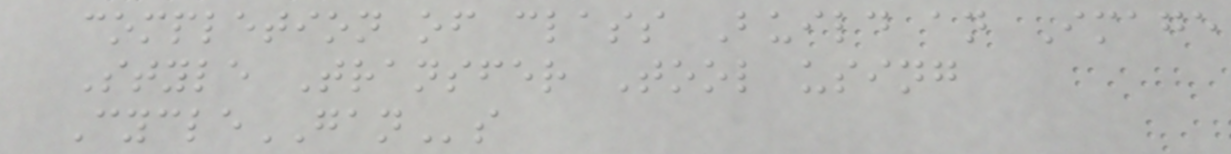completion of class Build an Image
Style Transfer Tool using
CycleGANs
